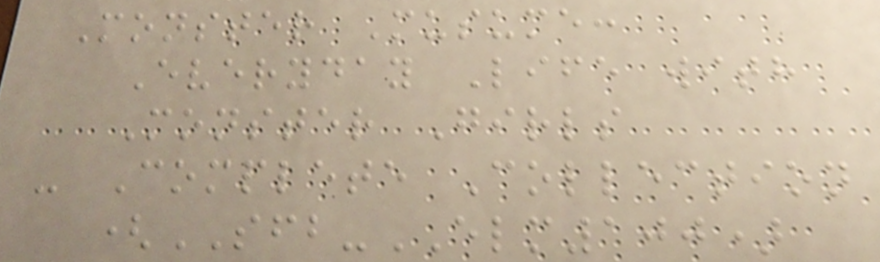Monster Musume:
Everyday Life with
Monster Girls
- Complete Collection
(SFB-ELM100)
